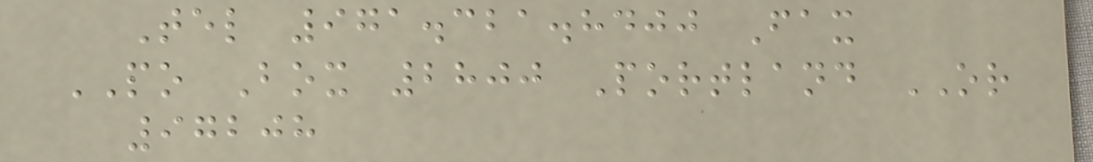Tel 971.321.8400 Fax
PO Box 2800 Portland OR
97208
